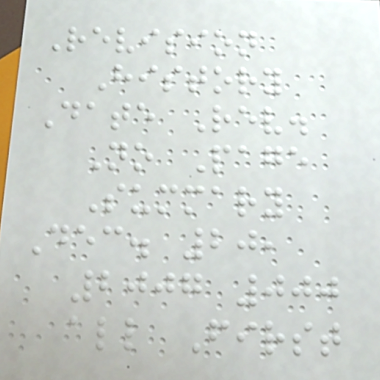Revision
History
Date Rev.
No Page
Summary
Dec. 20,
2007 000
all First
